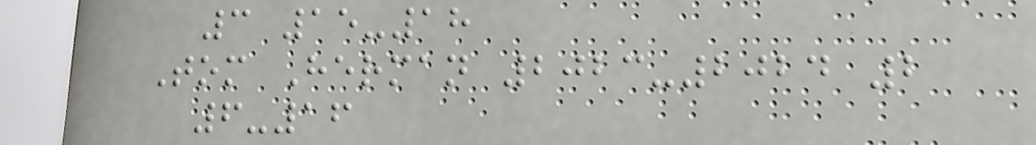3 15-18
Tom Herman 2023-2024 2
6-16
